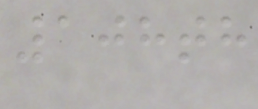108th
